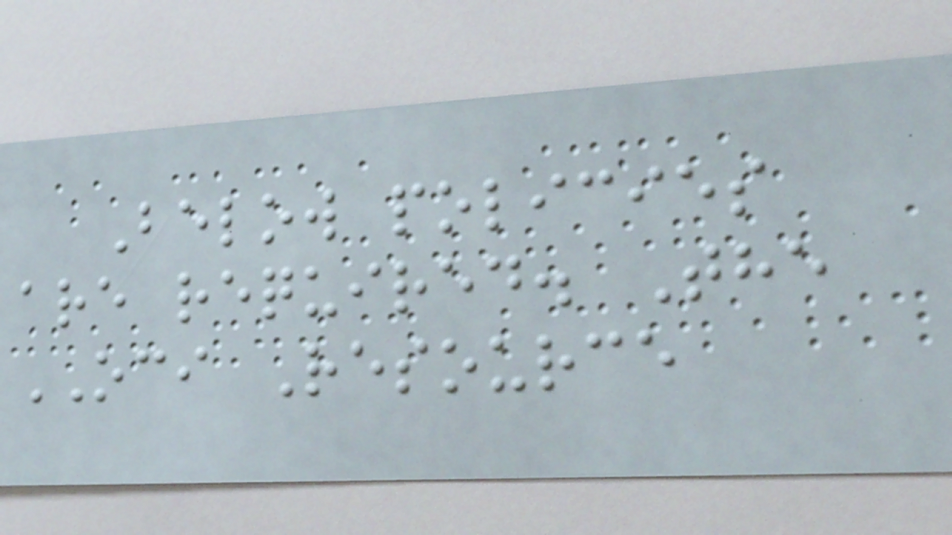Below policies
are required. The
OCI Resource
